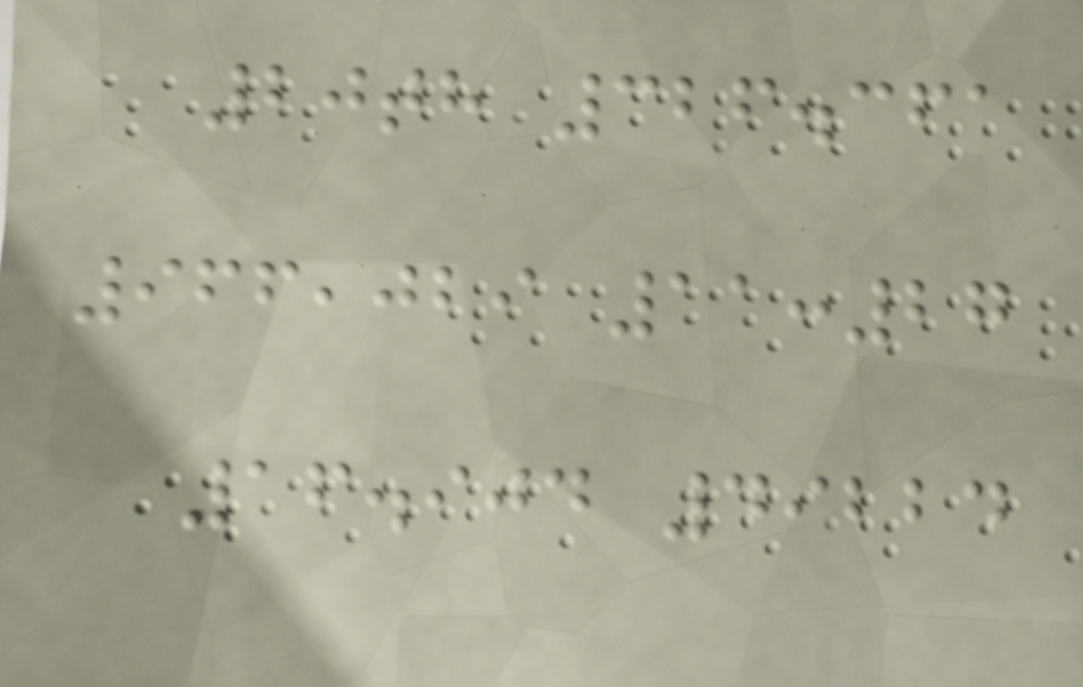20th 326.361
966,029 11:27
16.904 49224
